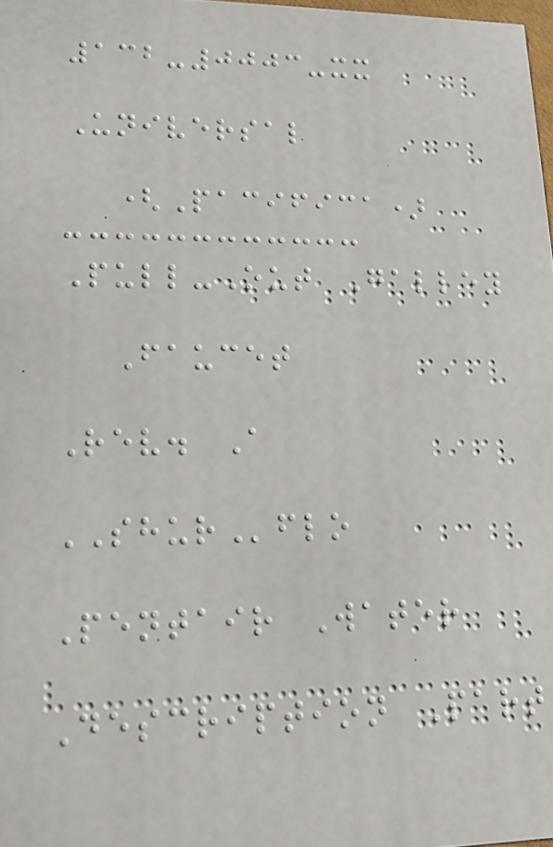132-0003-xx
Universal
(Pacifica)
Pull-Out Galley
Faucet
Rev. A
SHURflo
Pentair Water
Description Part
